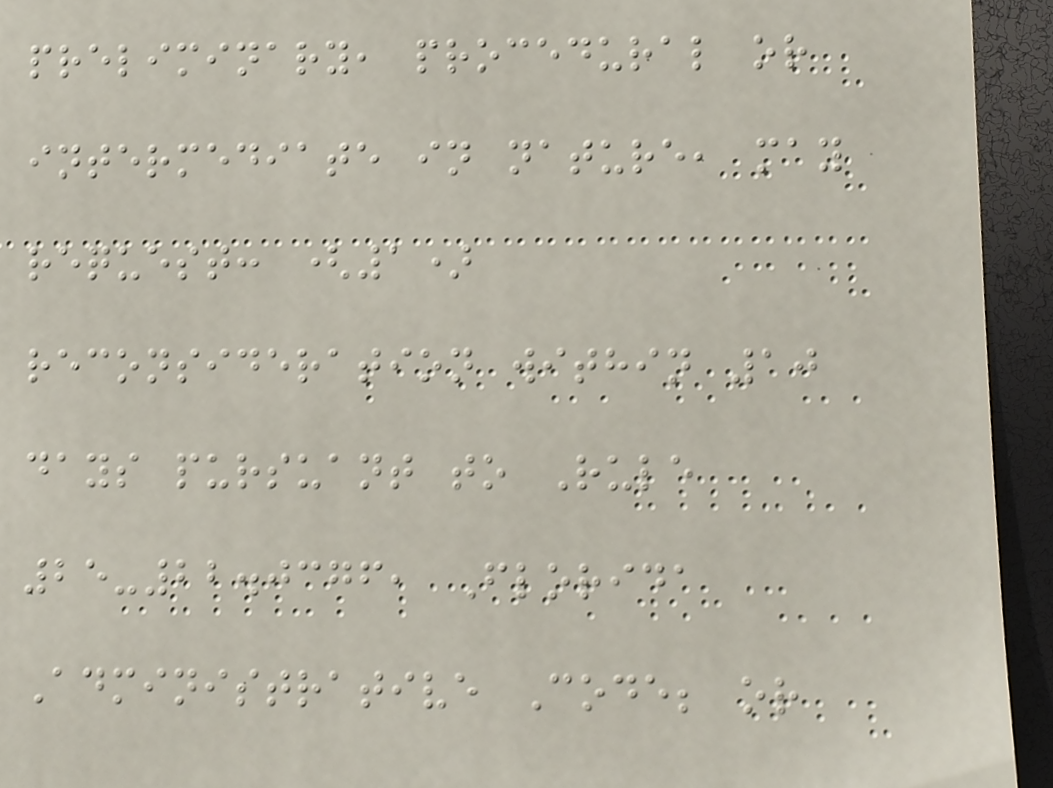preliminary, procedural or
intermediate in nature, may
request: (1)
reconsideration within 10
days pursuant to Rule
25-22.0376, Florida
Administrative Code; or
